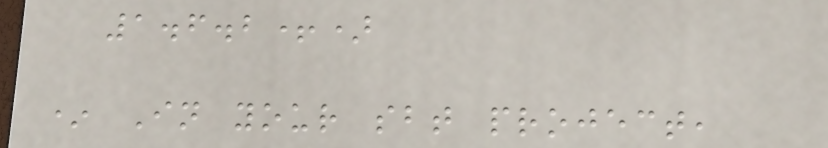1.6.2+)
* In your sbt project,
